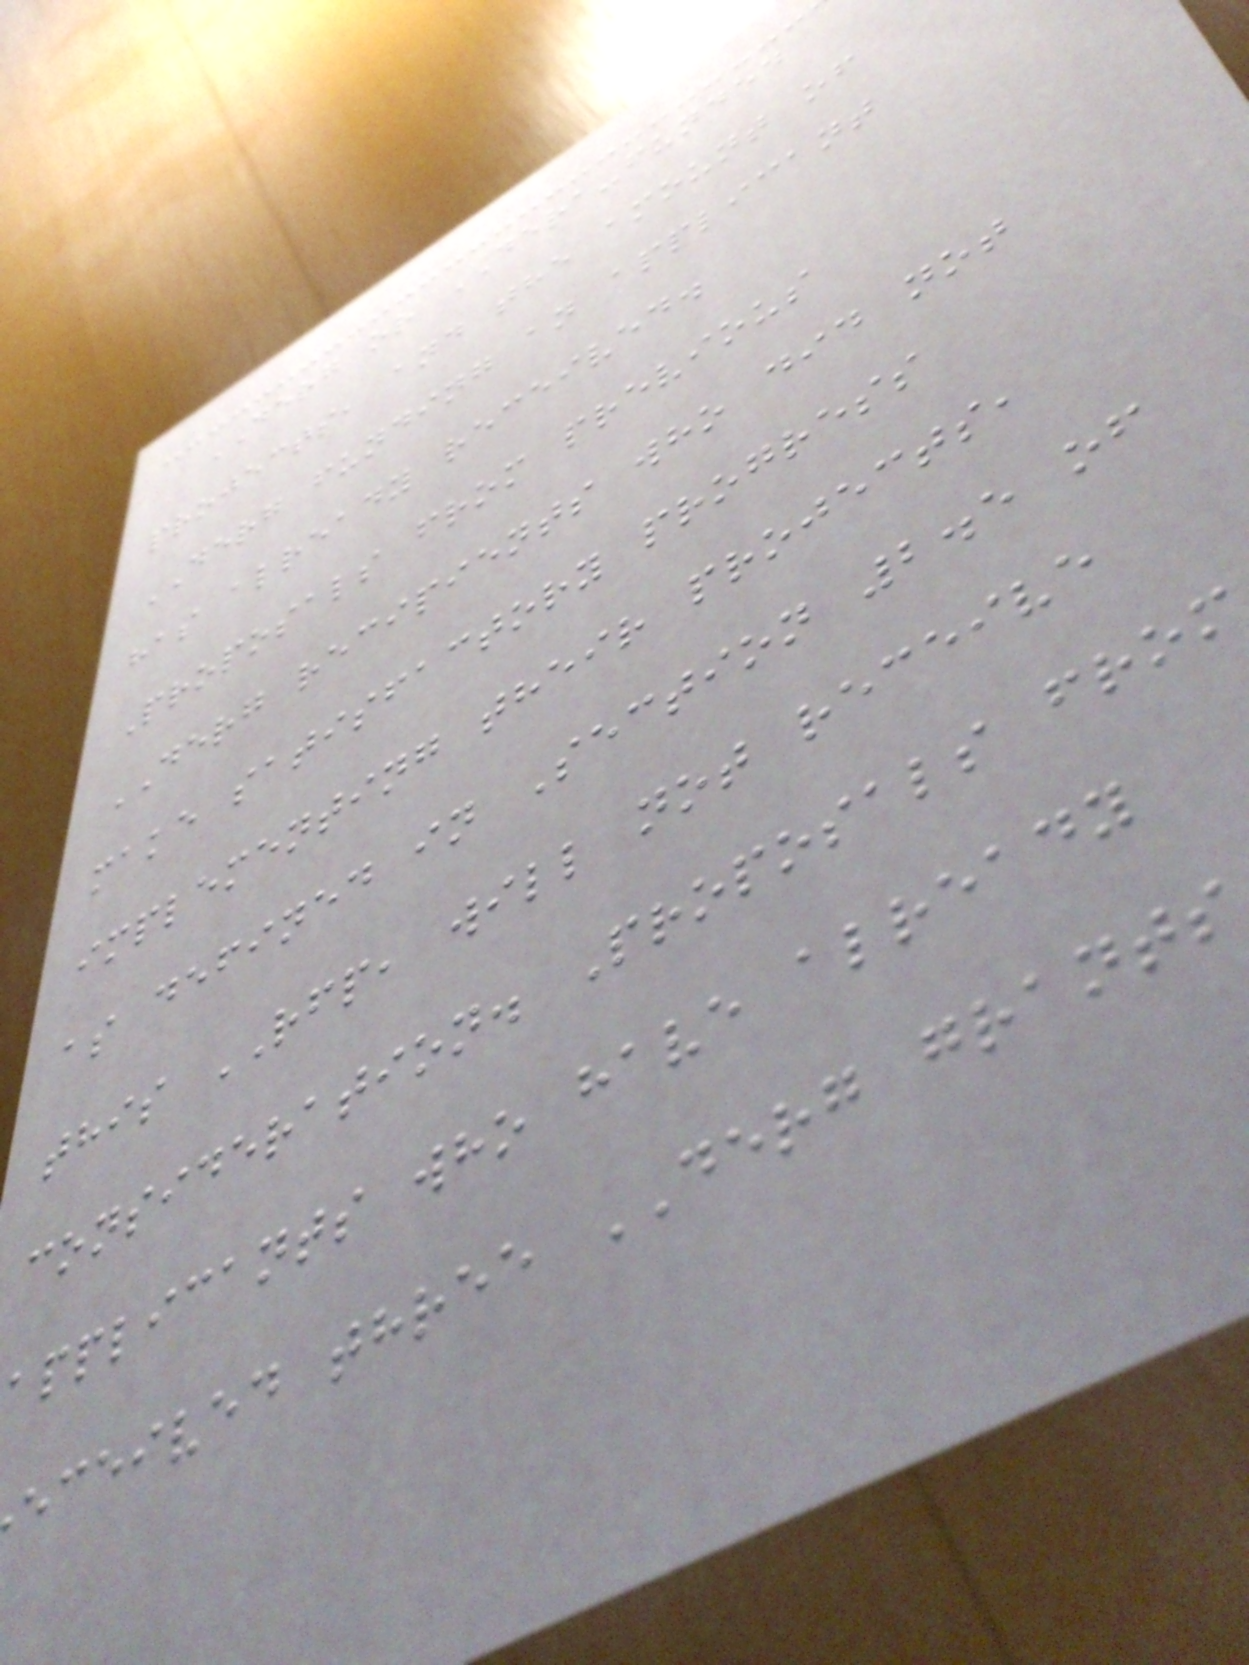DERG or DERA-funded
projects, and the amount of
DERG funding an applicant
has already received.
Proposals from previous
DERG recipients who did not
make satisfactory progress
implementing their projects,
as defined in Section 2.5 of
this RFP, will not receive
consideration. Proposals from
applicants who have already
eceived three DERG grants
